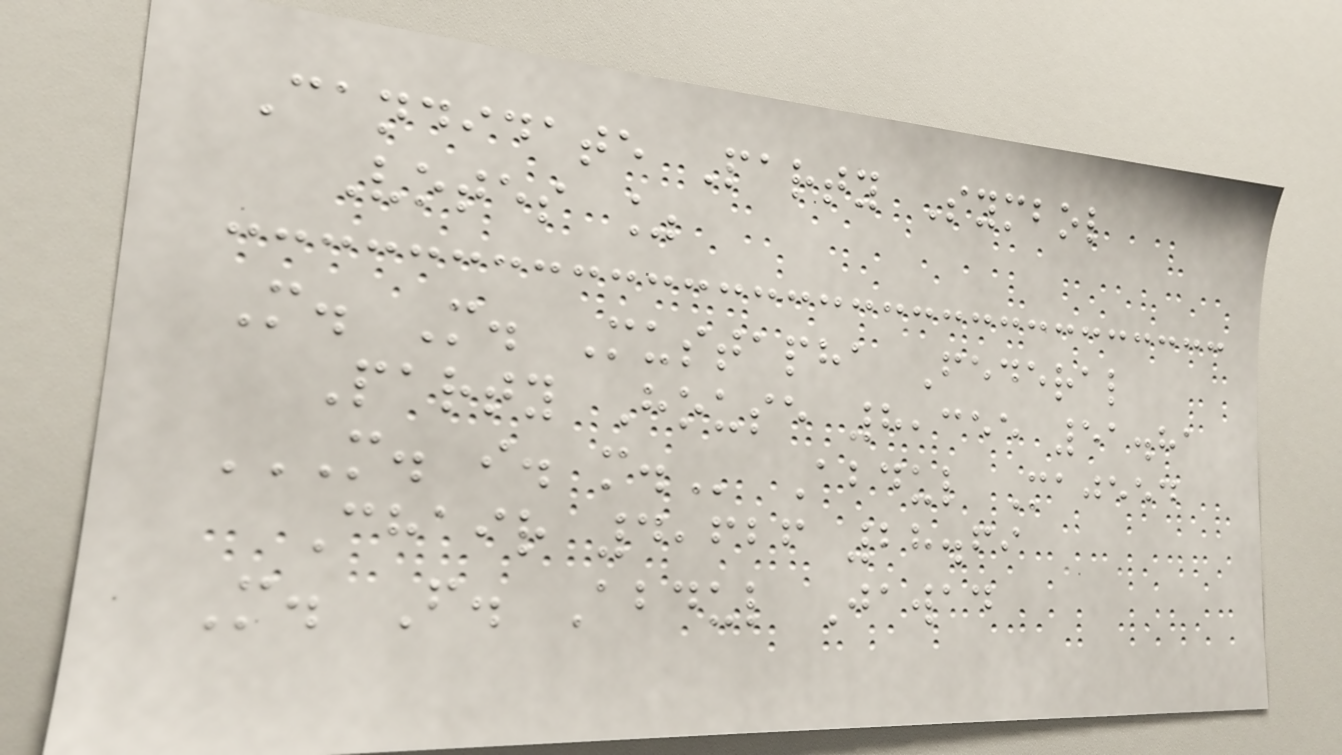Candidate Party Symbol
Votes %
M. M. Mustapha Federal
Party House 8,355 51.81
M. I. M. Abdul Majeed
Chair 4,626 28.69
M. F. Abdul Jawad
